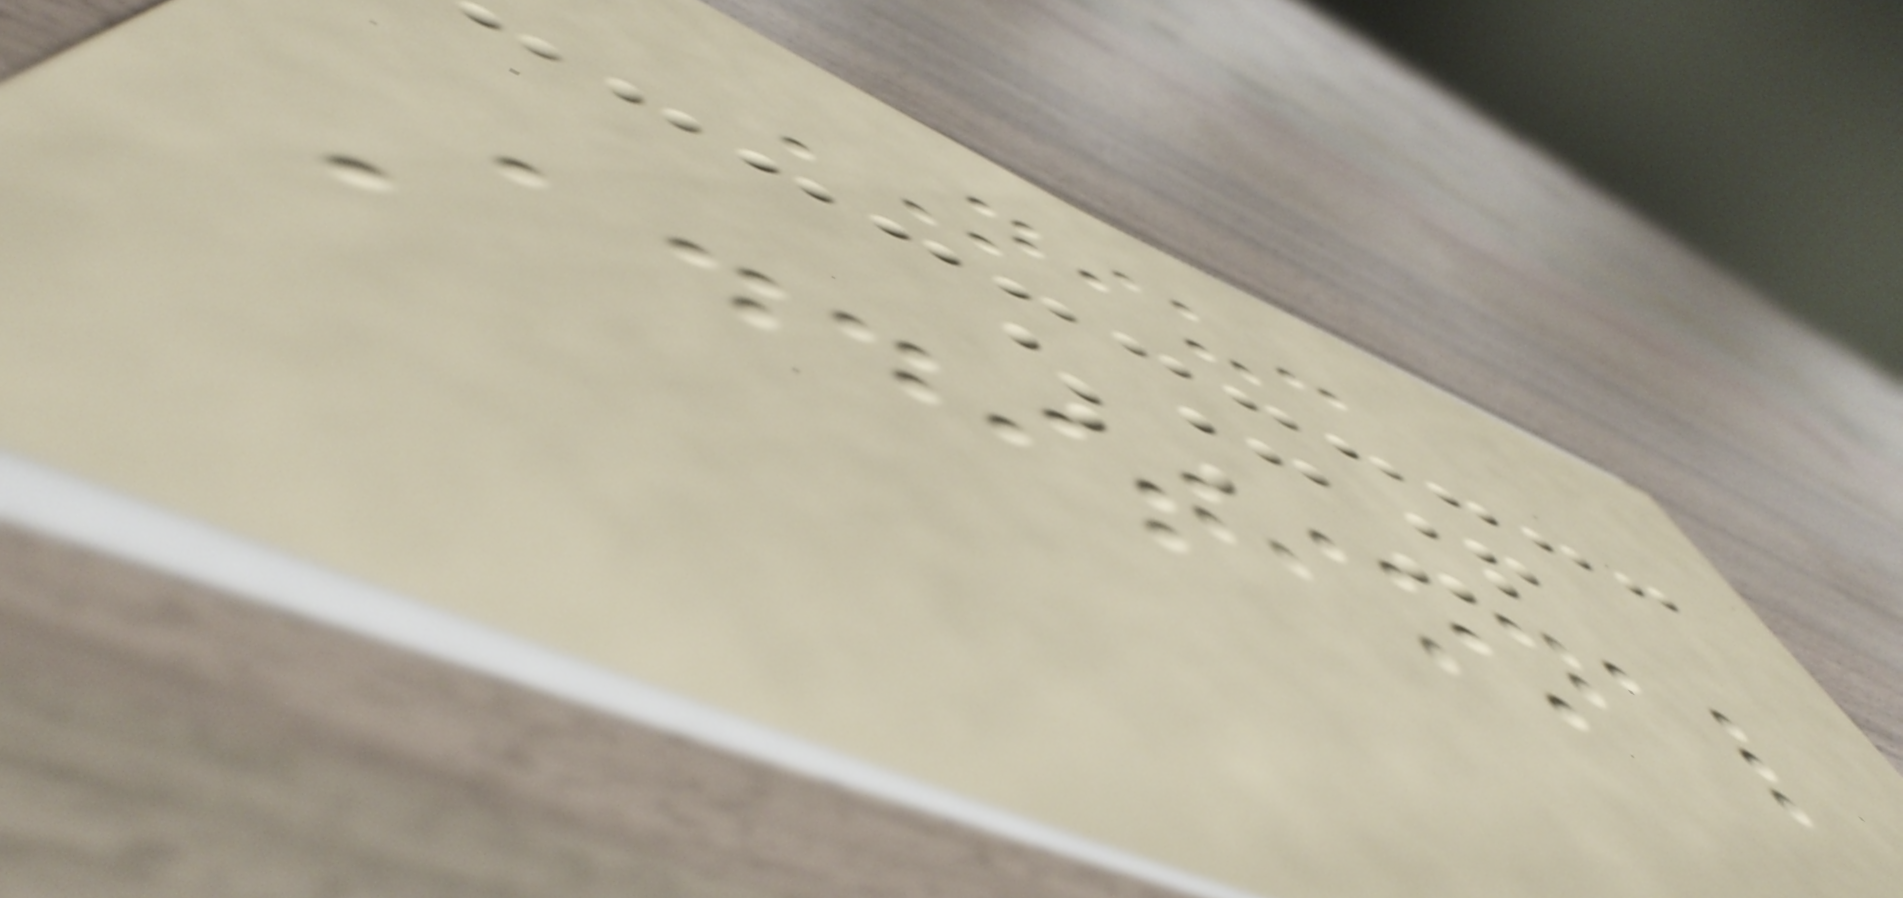NIU:
Additional
